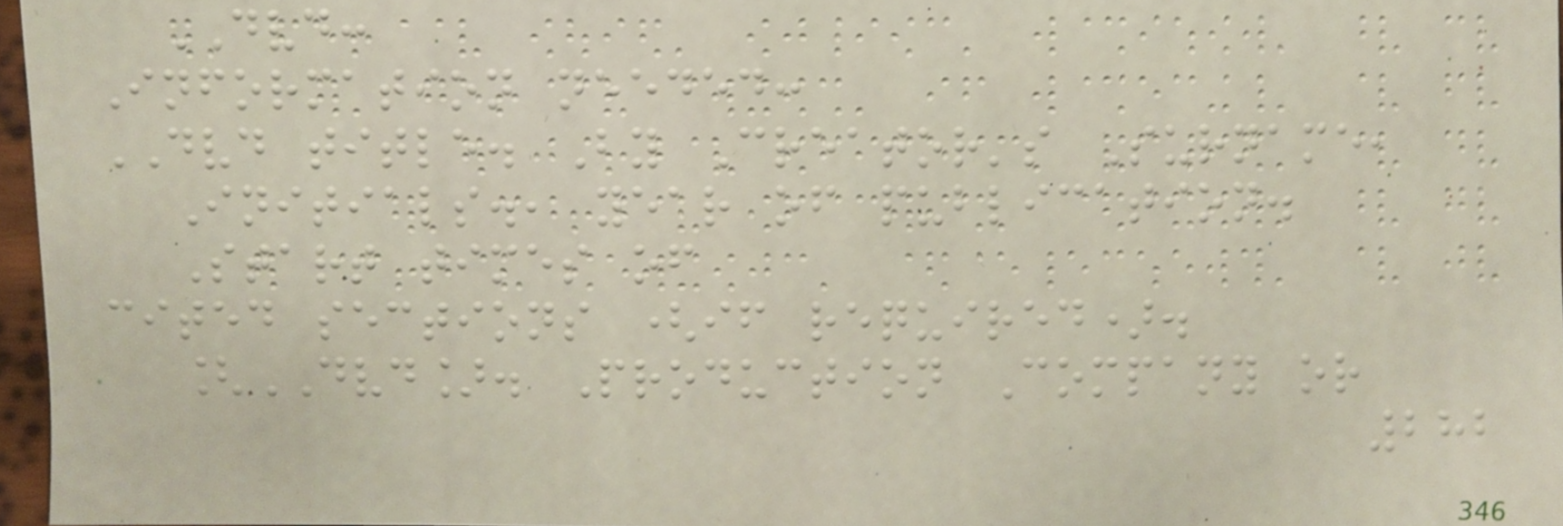DVD:
Information needed:
DVD title. By Creator's Surname,
Initials., year of publication.
Start times of
cited sections (if required).
[DVD]. Production Company or
282
